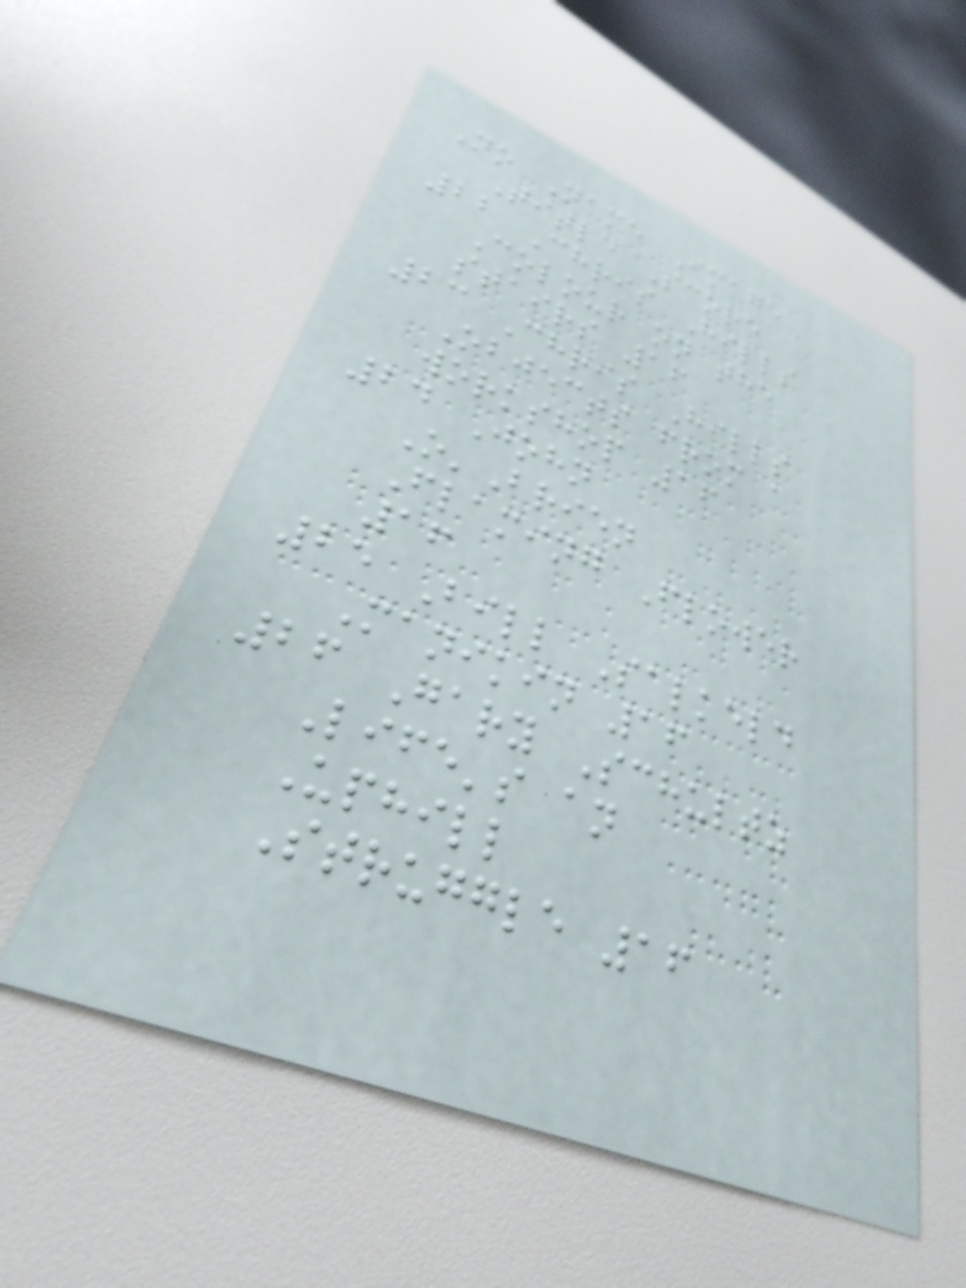No Name Image
Title Score
22 Chris Hills
Colour on the
stairs 16
23 Chris Hills
Objects from a
workshop 16
24 John
O'Brien
Flaming Flower
16
25 Bill Salkeld
Manikin 16
26 Gary Schultz
Life's an
Uphill
Struggle 16
